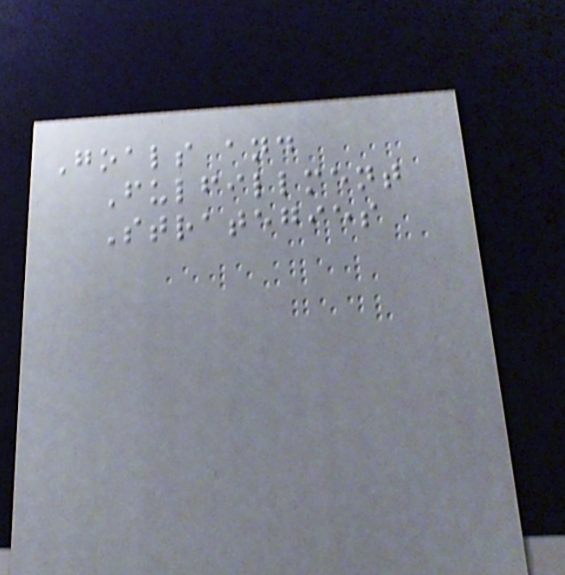Goals and
Fulfillment
Strategies
